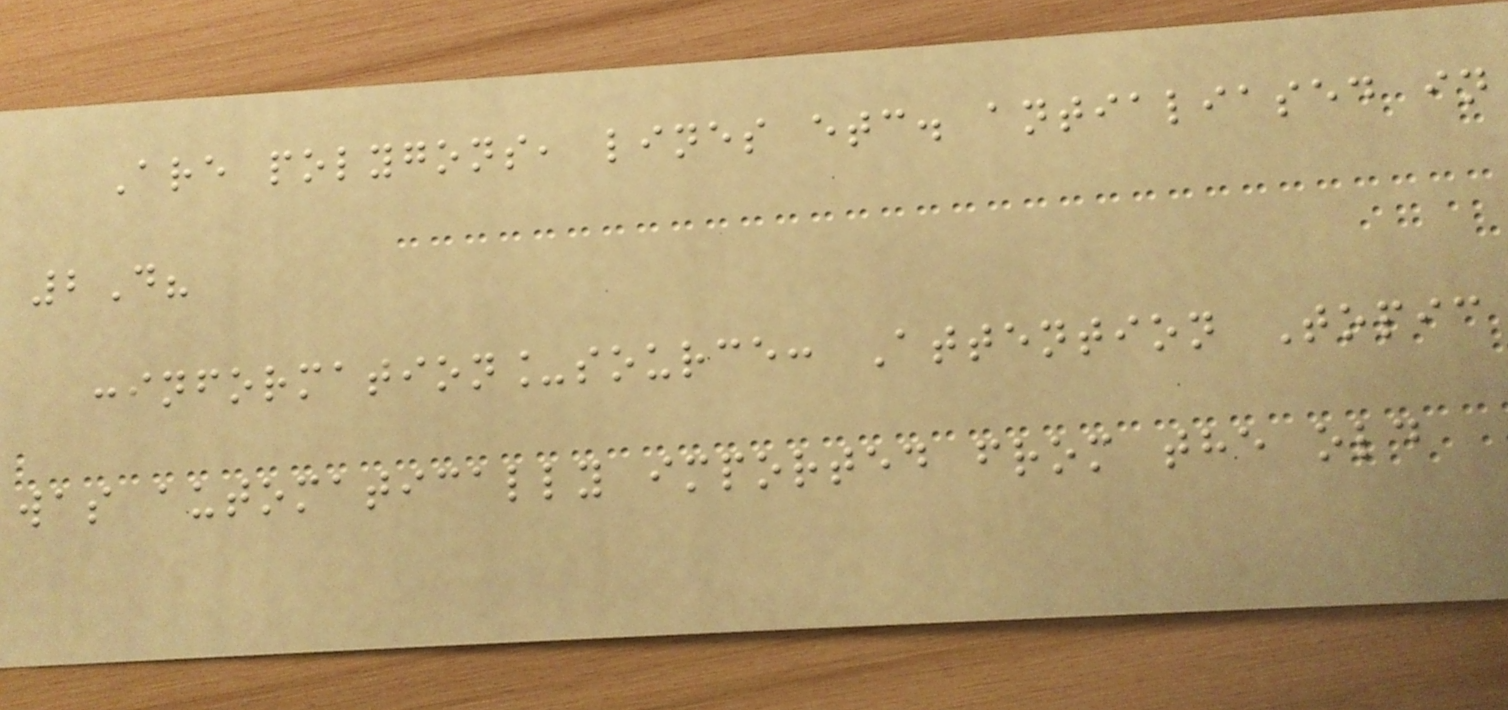Are polygons, lines etc. antialiased in
2D?
:information_source: Attention Topic
was automatically imported from the old
